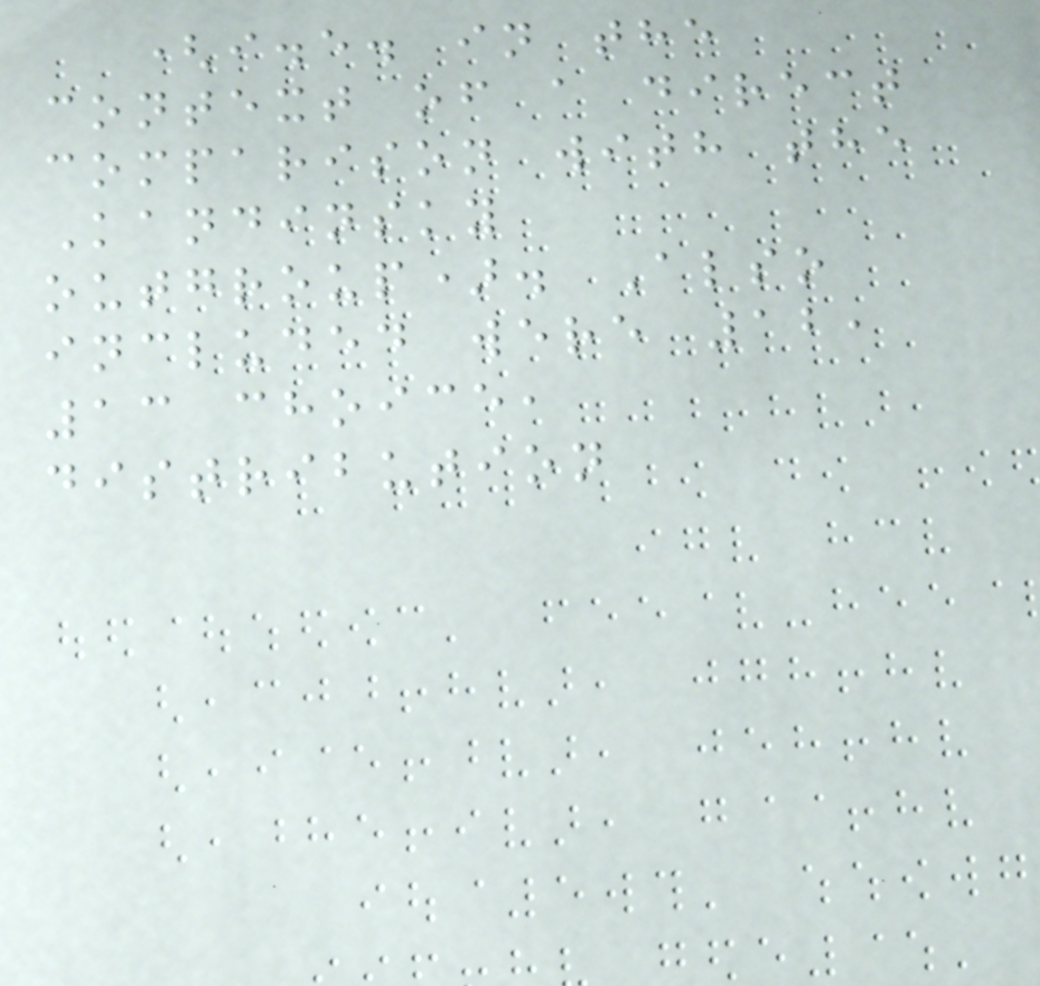(i.e. in the
context of a direct
comparison with the
Kandinsky
outgroup). Also
included were 12,
13 choice,
distribution
